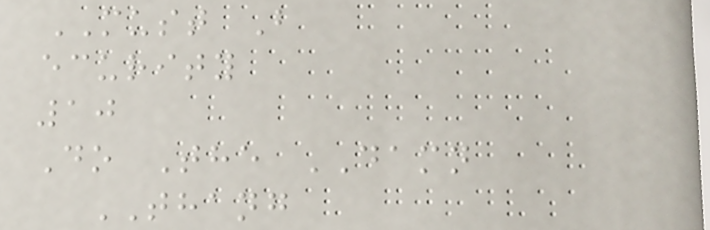MUST B
ecurity
10
Do The DAMN
THANG
